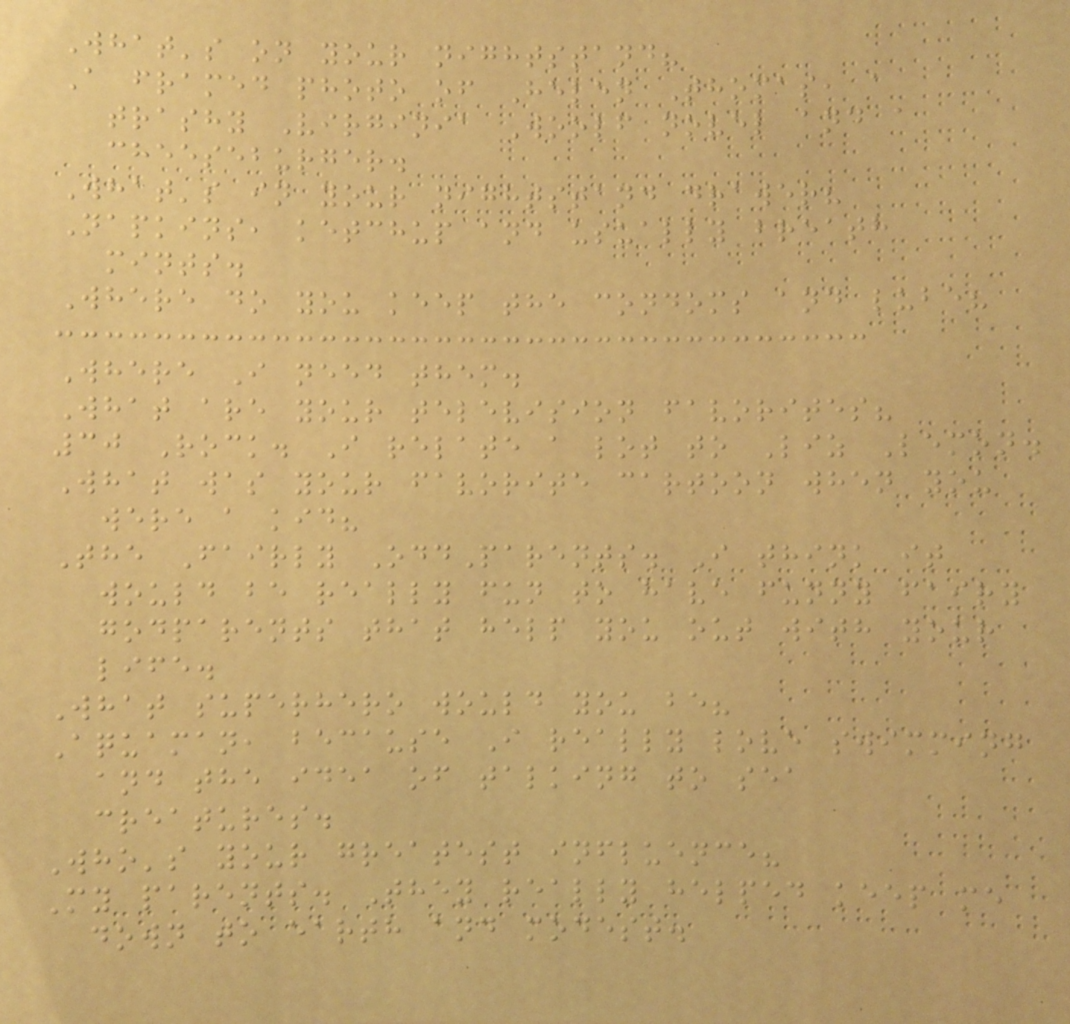What's on your nightstand?
A framed photo of Helen Thomas, a
trashy Virginia Woolf novel and a
cheeseburger.
What's in your nightstand drawer?
Napkins, ketchup and usually breath
mints.
Where do you keep the condoms and lube?
Where I need them.
What are your television favorites?
30 Rock. I relate a lot to Liz Lemon.
What was your favorite cartoon when you
were a kid?
The Fairly OddParents. I think it
would be really fun to have funny fairy
godparents that help you out with your
life.
What superhero would you be?
Aquaman, because I really love swimming
and the idea of talking to sea
creatures.
Who's your greatest influence?
My parents. They really helped keep me
down to earth and modest.
